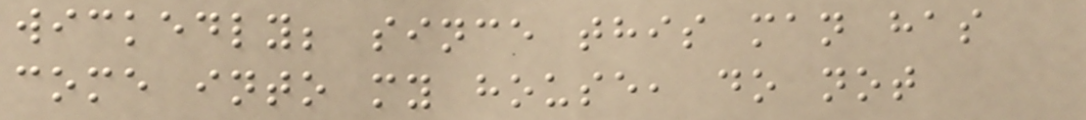wickedly; since this man has
come into my house, do not
